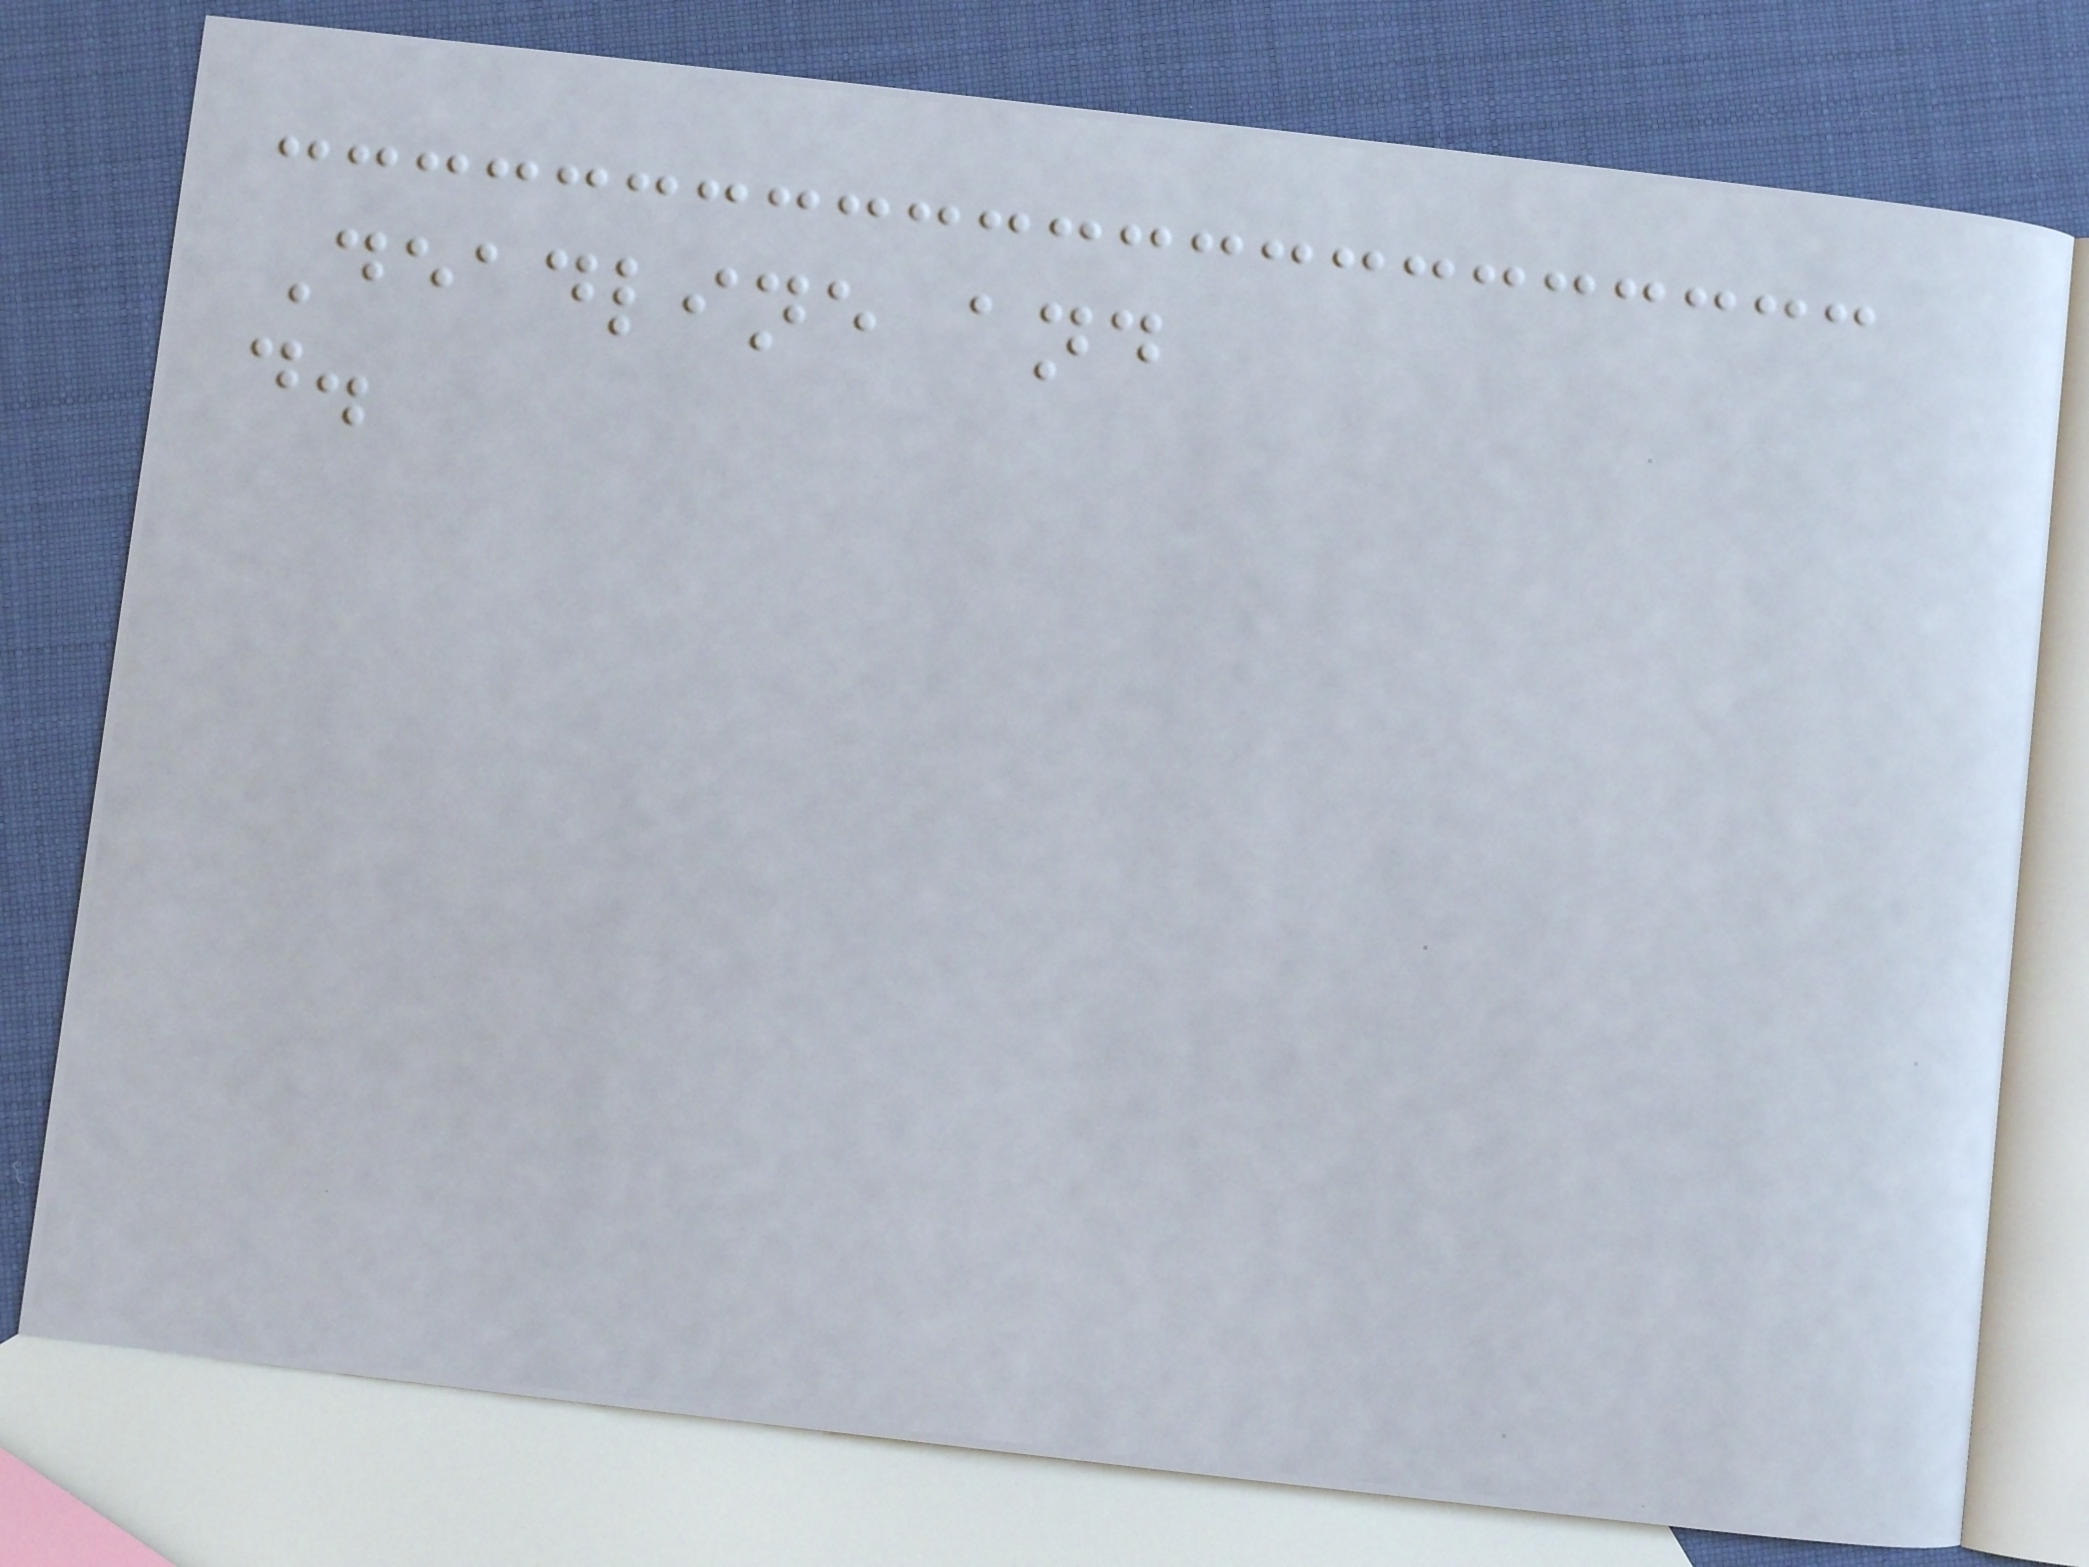Deadline and
d.
